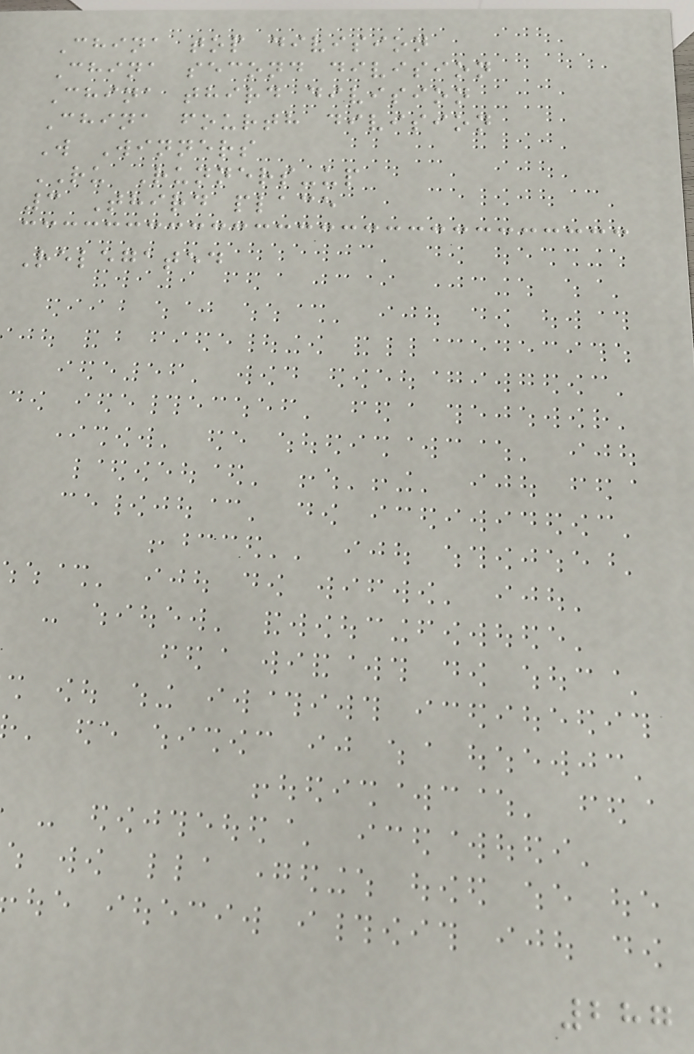China top division
China second division
China third division
China fourth division
W Winners
RU Runners-up
3 Third place
Relegated
287
